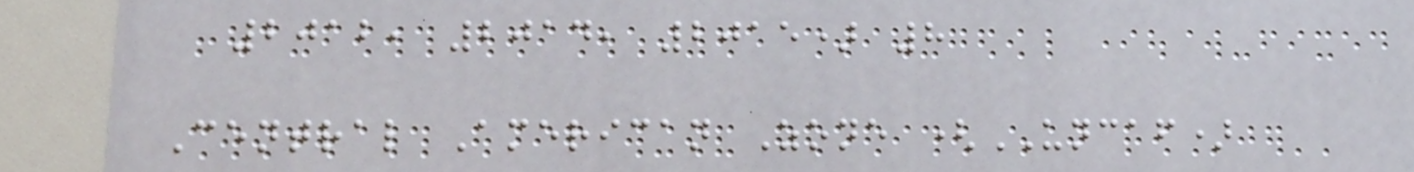2012, 2014, 2015) 8
Central American Zone (UNCAF)
